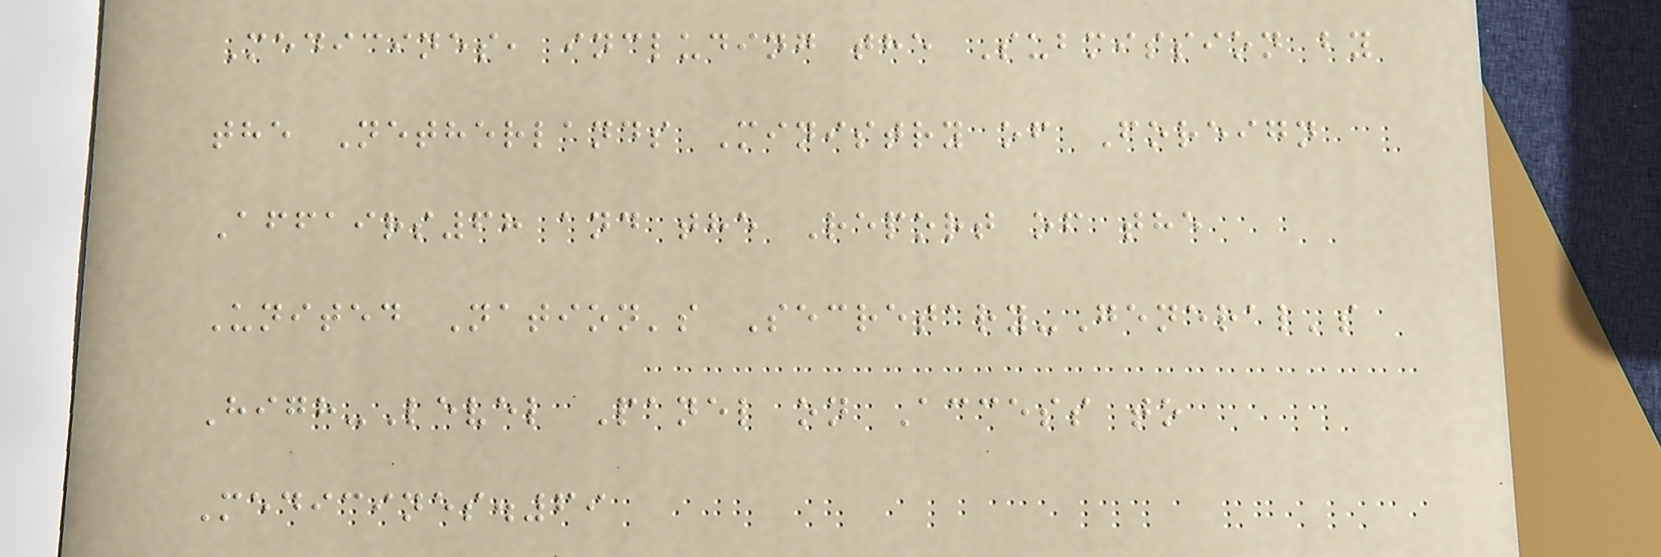Medicines, including the Submission by
the Netherlands Ministry of Foreign
Affairs68 and the Report of the
United Nation's Secretary-General's
High-Level Panel on Access to
Medicines.69
